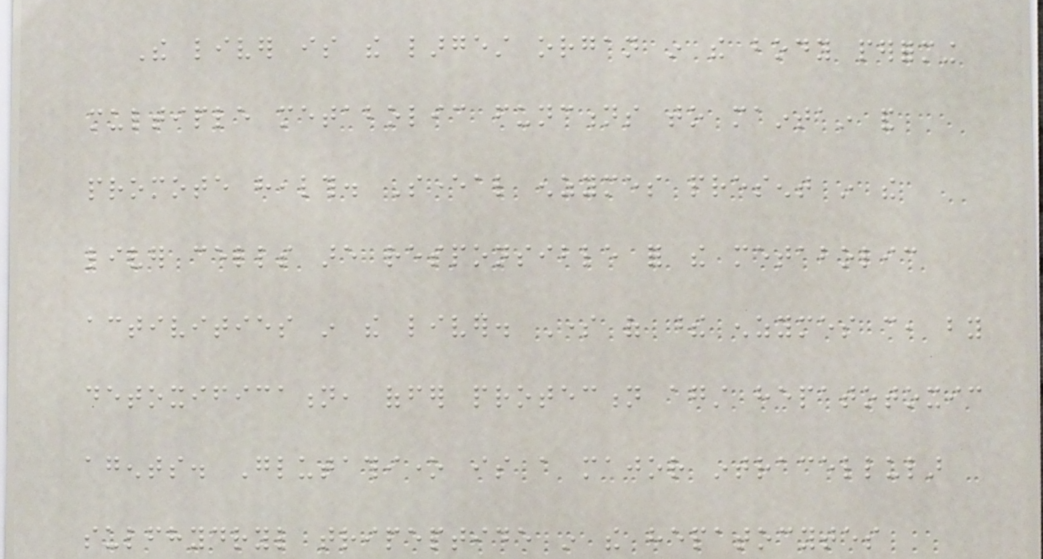The liver is the largest organ in the body performing
multiple metabolic functions to maintain and
promote health. Several enzymes present in the
liver cells are responsible for the metabolic
activities in the liver. Some of these enzymes can, by
detoxification, offer protection against hepatotoxic
agents. Glutathione is a major intracellular
sulfhydryl tripeptide in the hepatocytes
